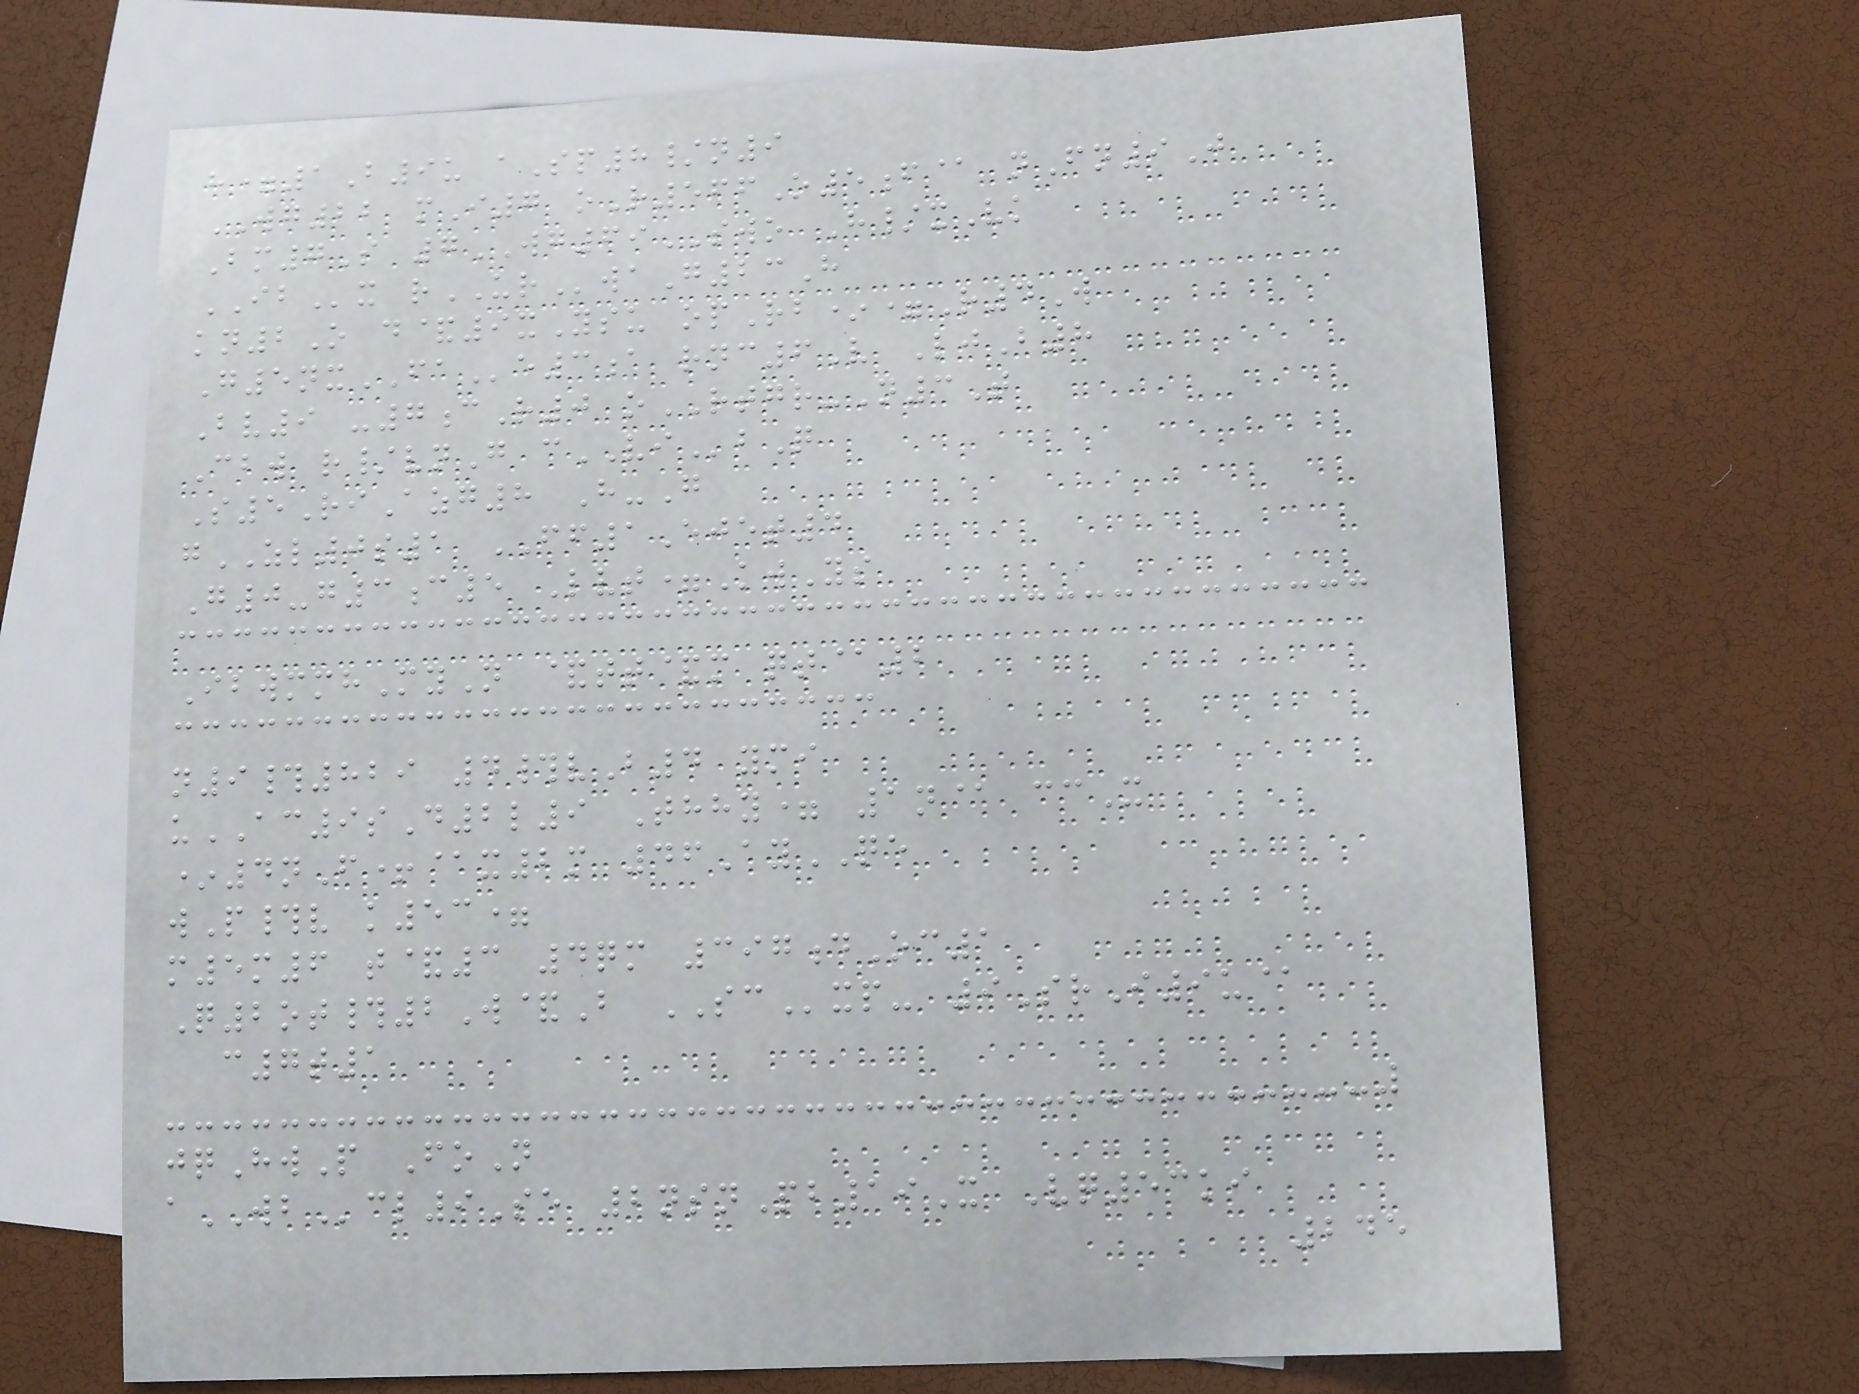h=1B9u aSp8/n9
WG22 mI7 oR566O5f@ nFn9J
Bm7S 7WG69SWO H/xVk
IBx rURwaG23H
kn2O d&9xYsu opRb*=R4W
G5nxFAe3a rnc6V LjB8
Bv9 -7cR0 oRTGR-N3T
Cbw r/vnG cVIbQ
S5RiAzg8 H-G
gZL0s1 FF1Ejet4
G0-g3c5 Lvt=KwYs
IbwmmhMyN &tt&m qt@2
n9#829 4#vB4 ymi
uAC9sD2l9 Thhy= 1n@ ccX
*4nF+@x2m 46AyQE
wP#v k53=
m5m6 t&3 4qm 397dOc1
Q2ot#2W&B SCxp- 9SrI9u@
c7t1
jqHwP FoN
aWBcl9Se 2nsnPb19X Vq53ki
245
